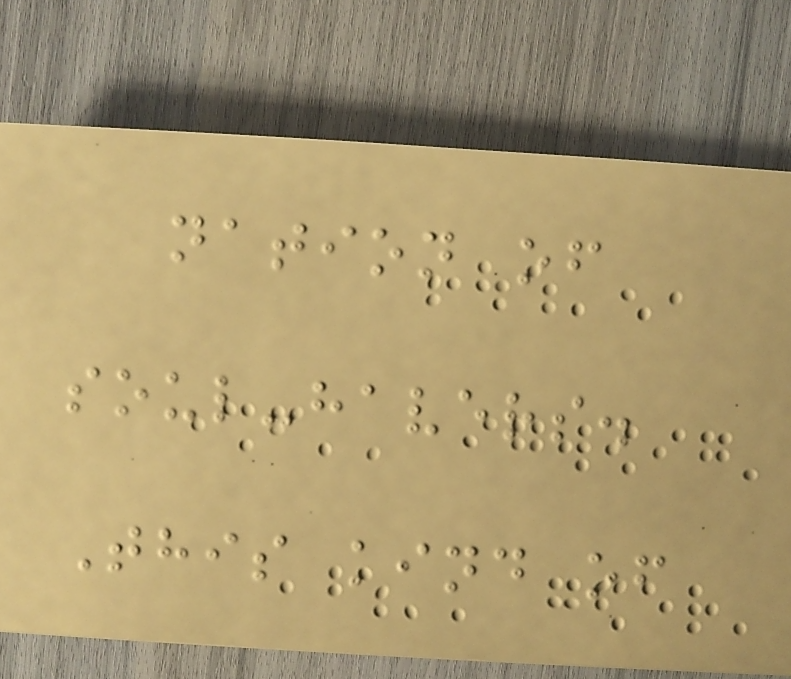nation of
soul-havers.
This kind of
